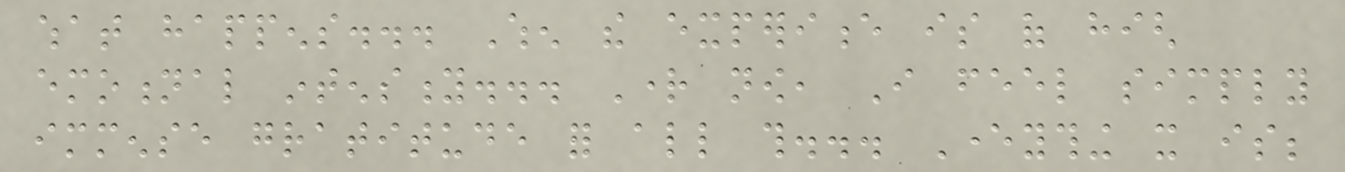what happens... When the experience is of high
emotional intensity... Right now, I feel simply
immense gratitude for all this... Everything it is;
